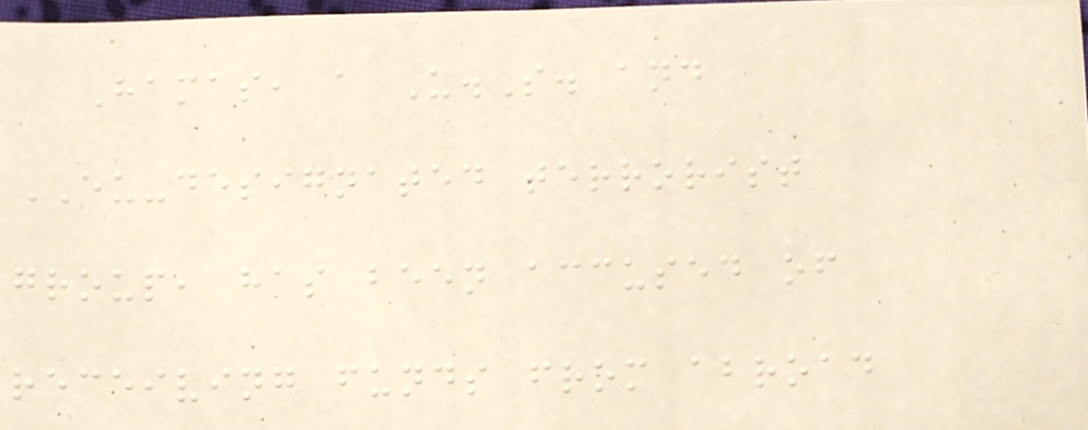Hamas, a U.S. and
EU-designated terrorist
group, has been accused of
receiving funds from abroad
